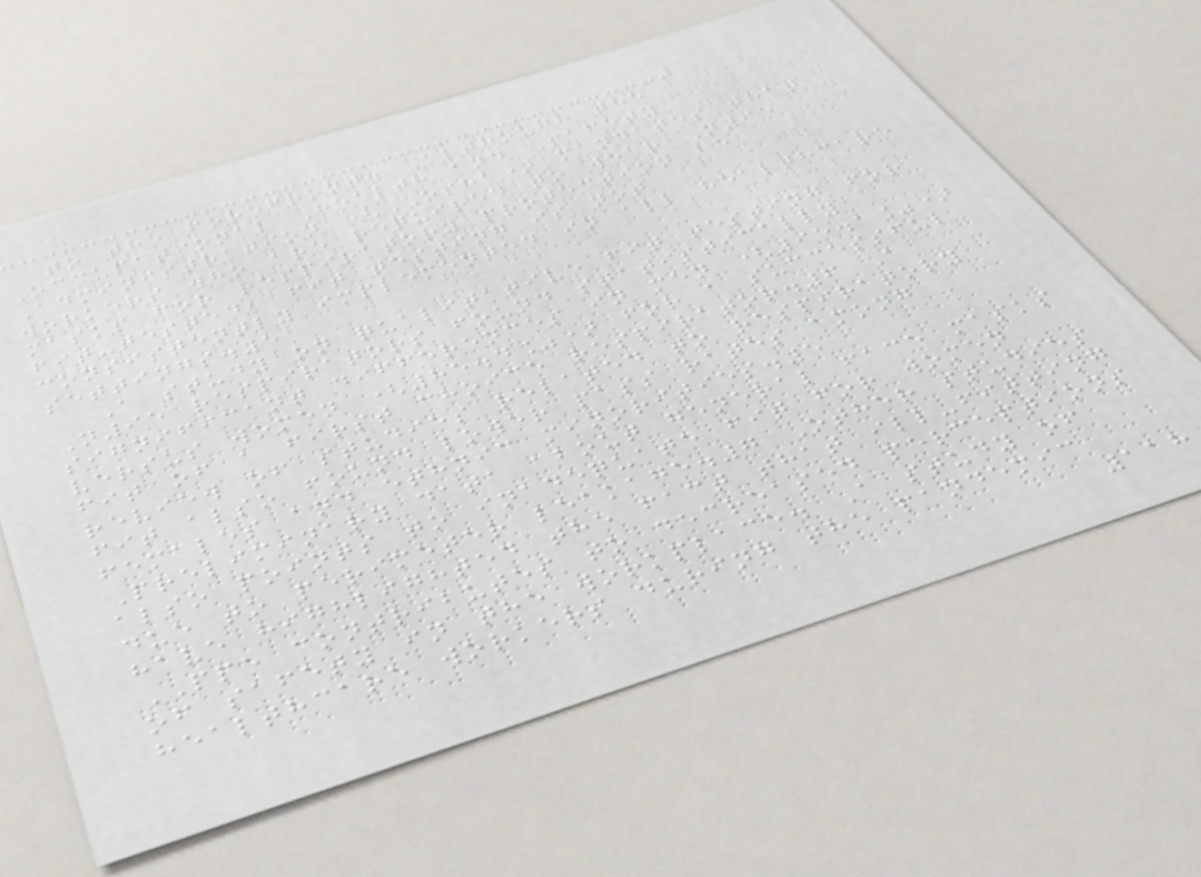to the forefront. Although the
Occupational Health and Safety
Administration (OSHA) mandates that
workers who are required to wear N95
masks for respiratory protection be
fit-tested, fit testing is not
consistently implemented in all healthcare
settings.5
A study on qualitative fit testing for
N95 respirators found statistically
significant differences in men (95.1%)
versus women (85.4%) for a successful
fit of a first choice respirator.6 A
review of studies related to respiratory
fit also found lower pass rates among
females and ethnic minorities.5
Preliminary data about general face masks
also points to inadequate fit for women
due to perimeter leakage.7 Other studies
have highlighted the fact that ill-fitting
PPE contributes to decreased perceptions
of safety in the workplace. A study of
healthcare workers during the pandemic
118
